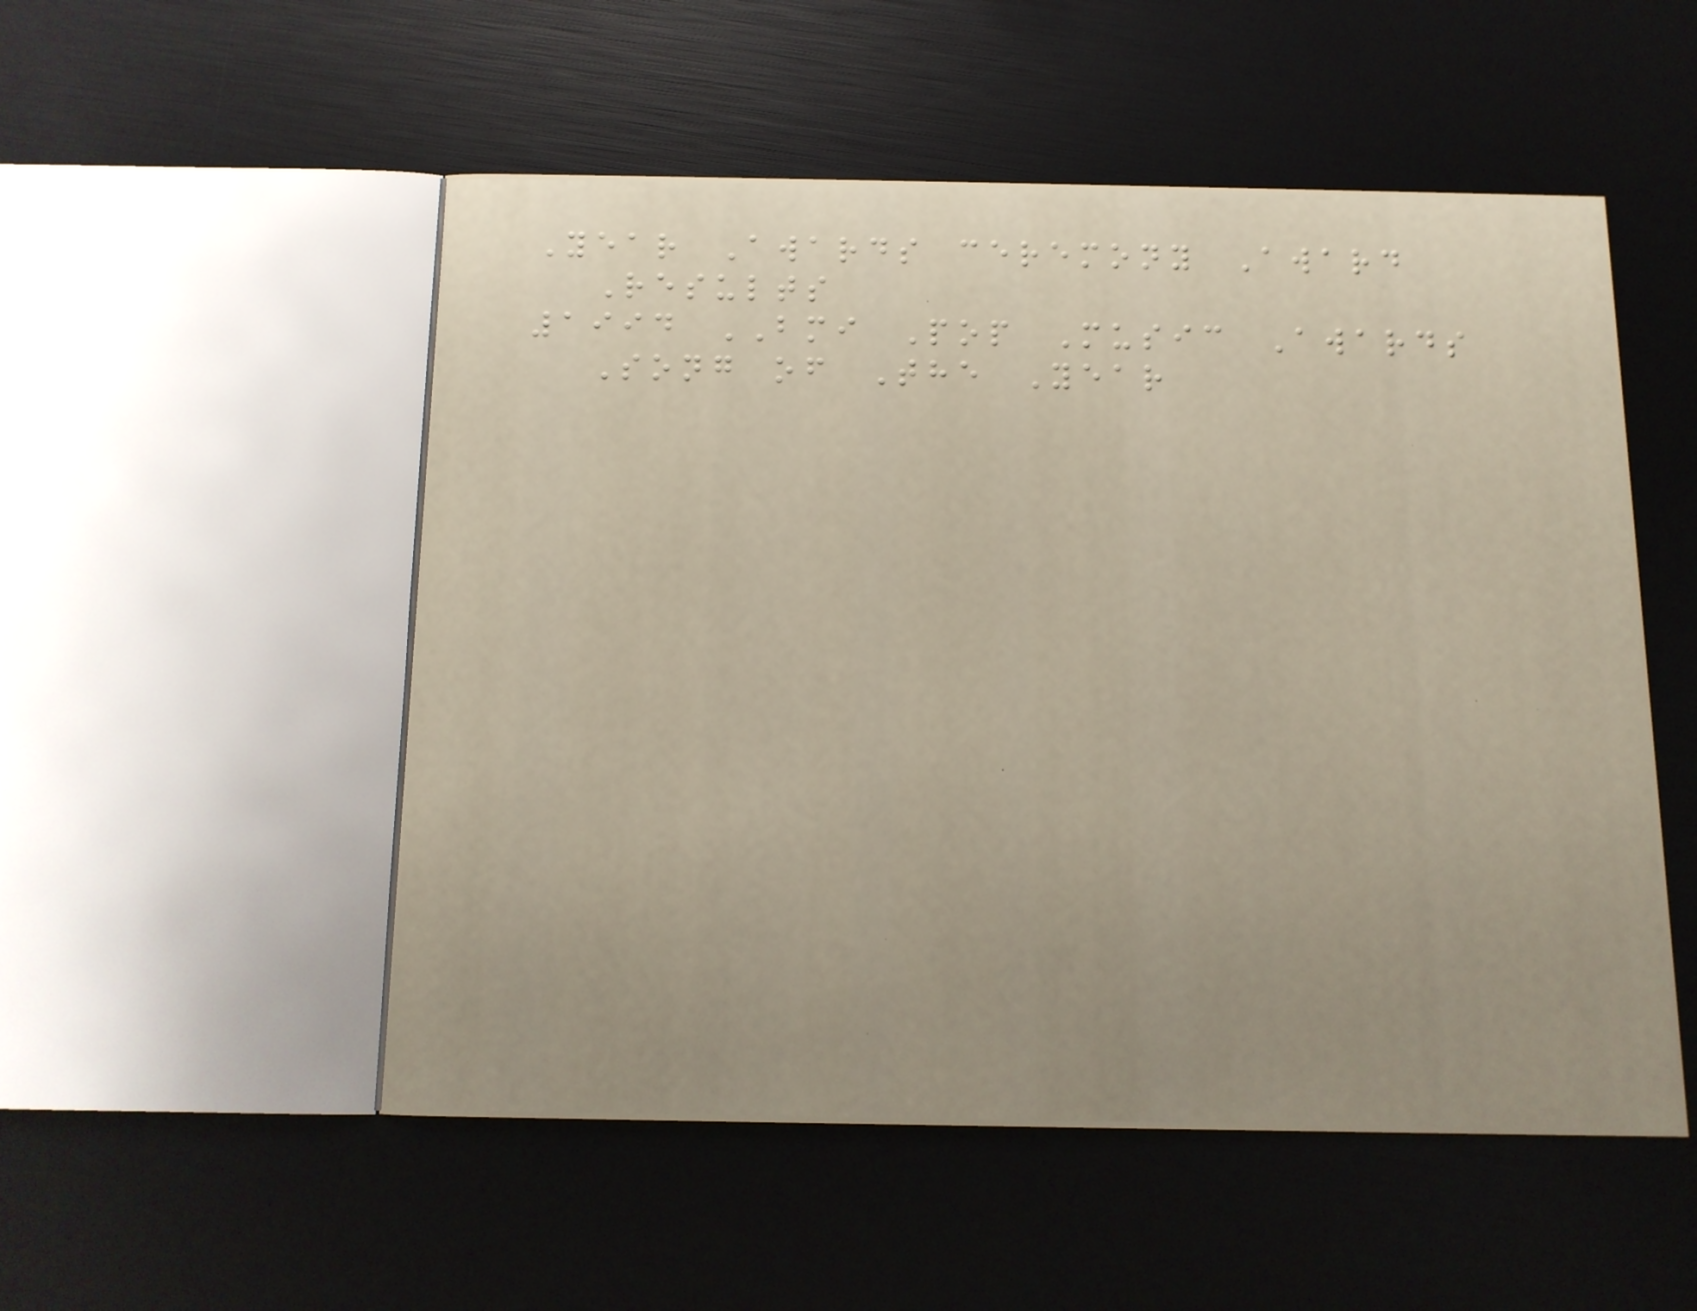Year Awards ceremony Award
Results
1994 BMI Pop Music Awards
Song of The Year
